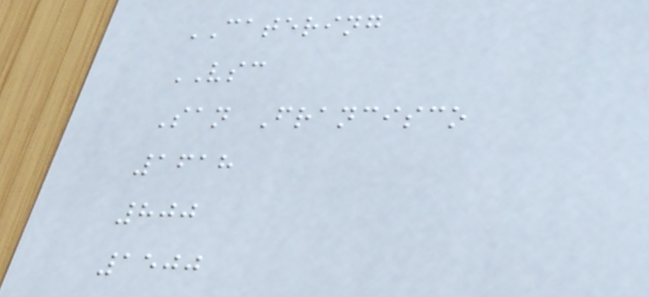CATERING
VSC
San Francisco
1618
800
1500
